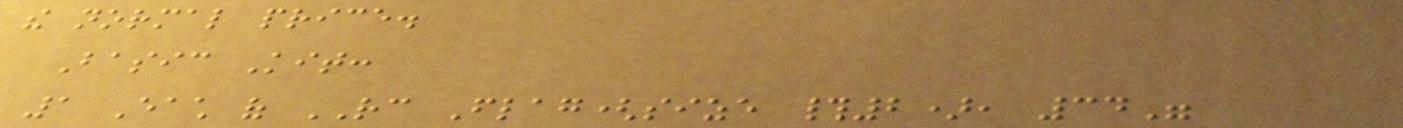the normal price.
Basic Kit:
1 Each of RC Flag(size #2), 34"
